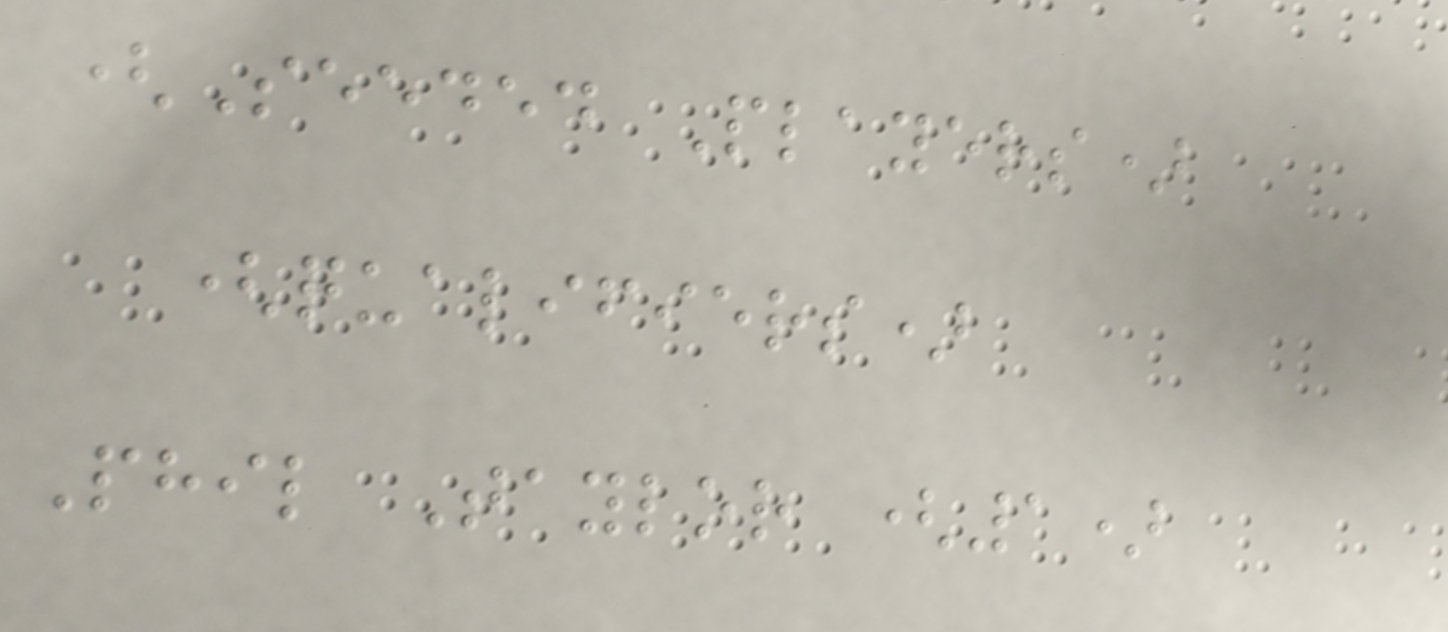(Seeded Players)
(qualifiers)
Phil Taylor (1)
